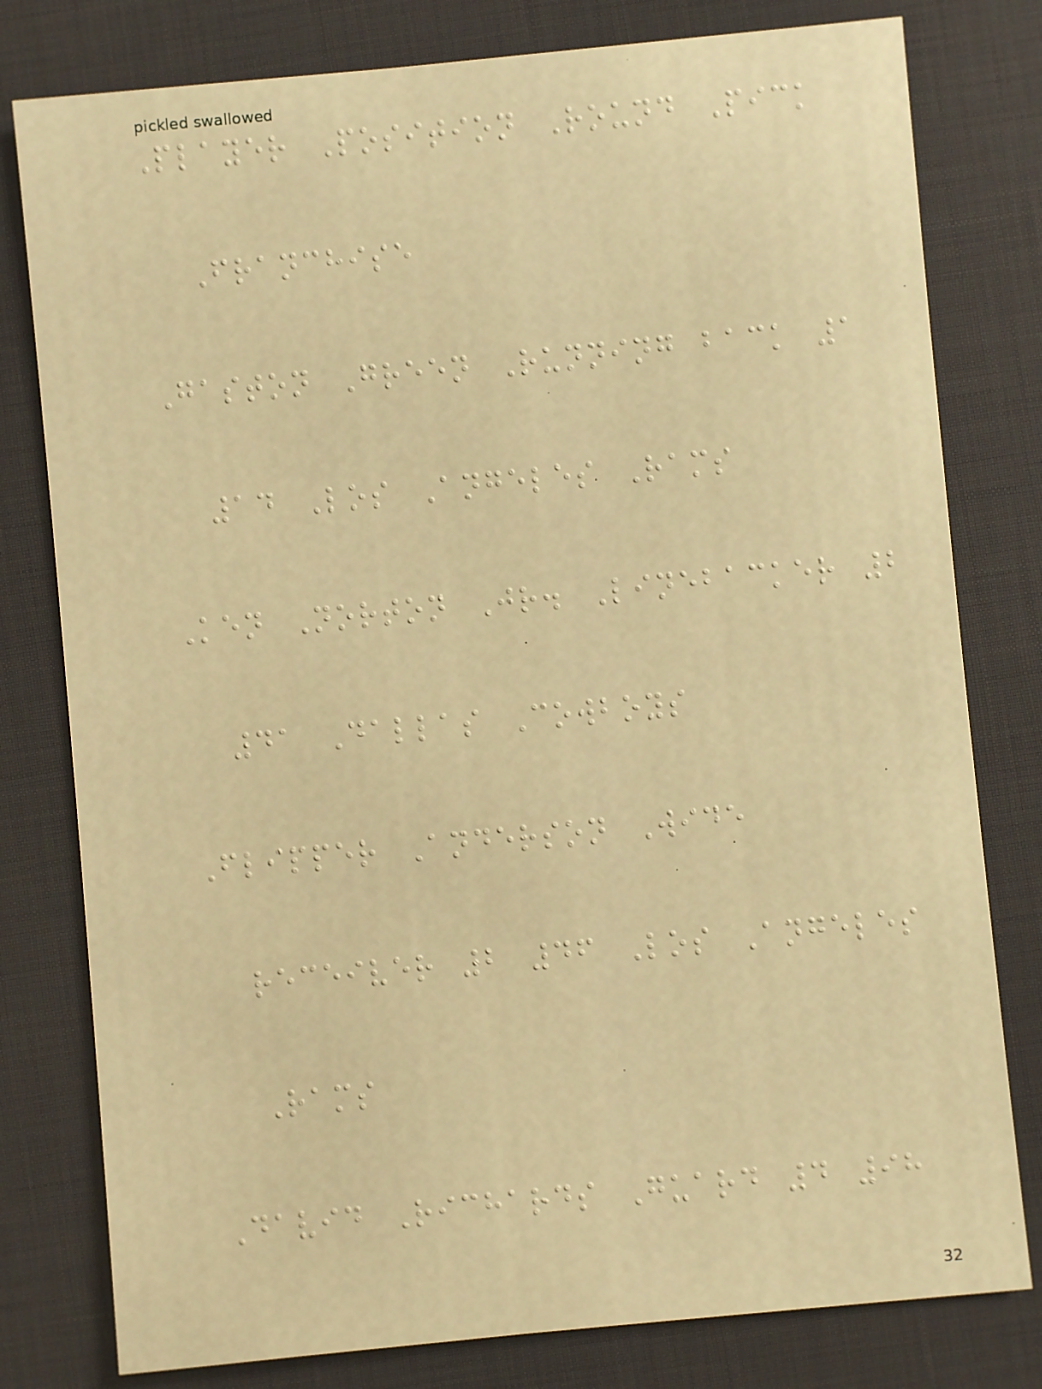Player Position Round Pick
Franchise
Gaston Green Running back 1
14 Los Angeles Rams
Ken Norton Jr. Linebacker 2
41 Dallas Cowboys
Flipper Anderson Wide
receiver 2 46 Los Angeles
Rams
David Richards Guard 4 98
